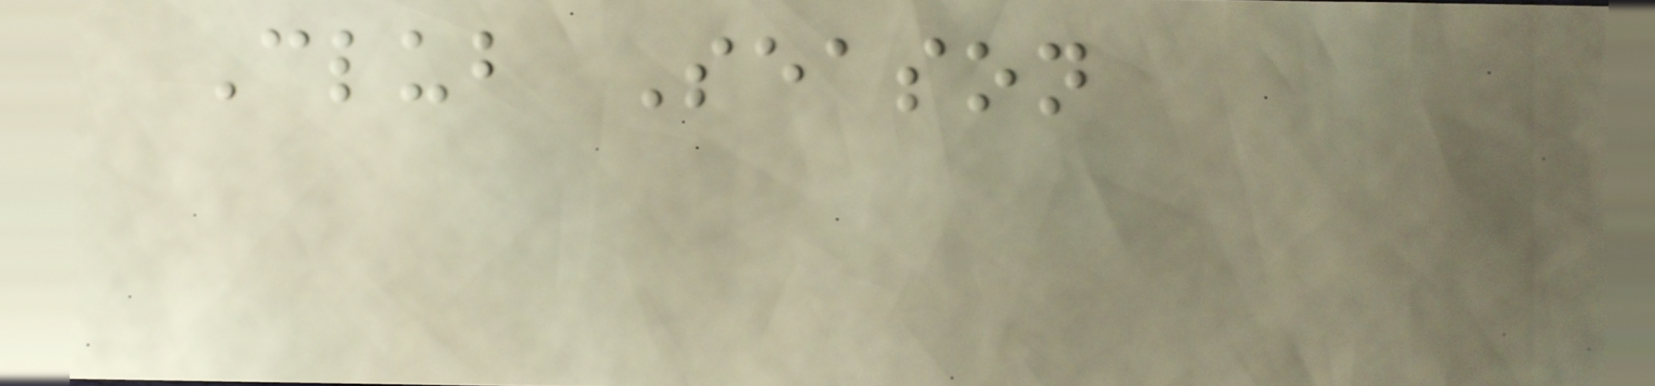Club Season
